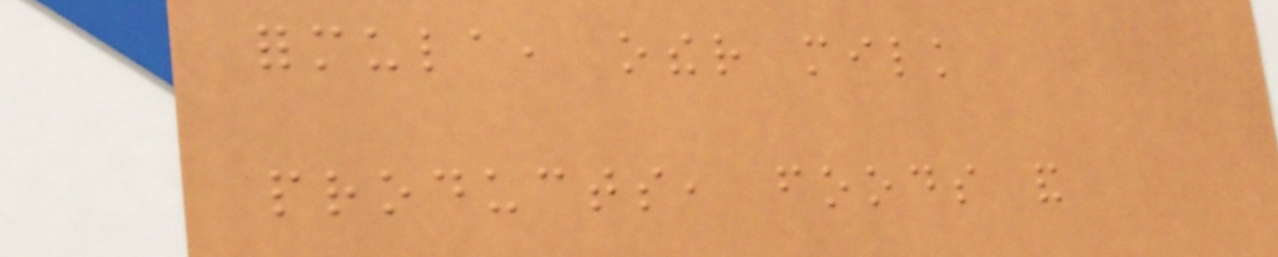formula, other milk
products, foods and
